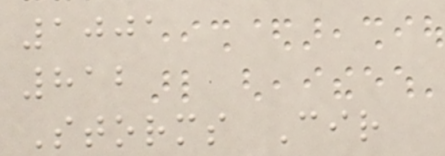1001
812
Storms Cir
